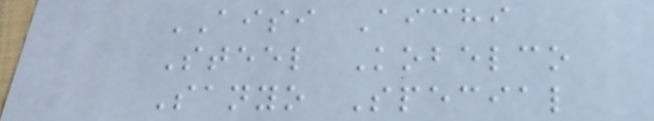AISI Aichi
Steel Kobelco
Sanyo Special
